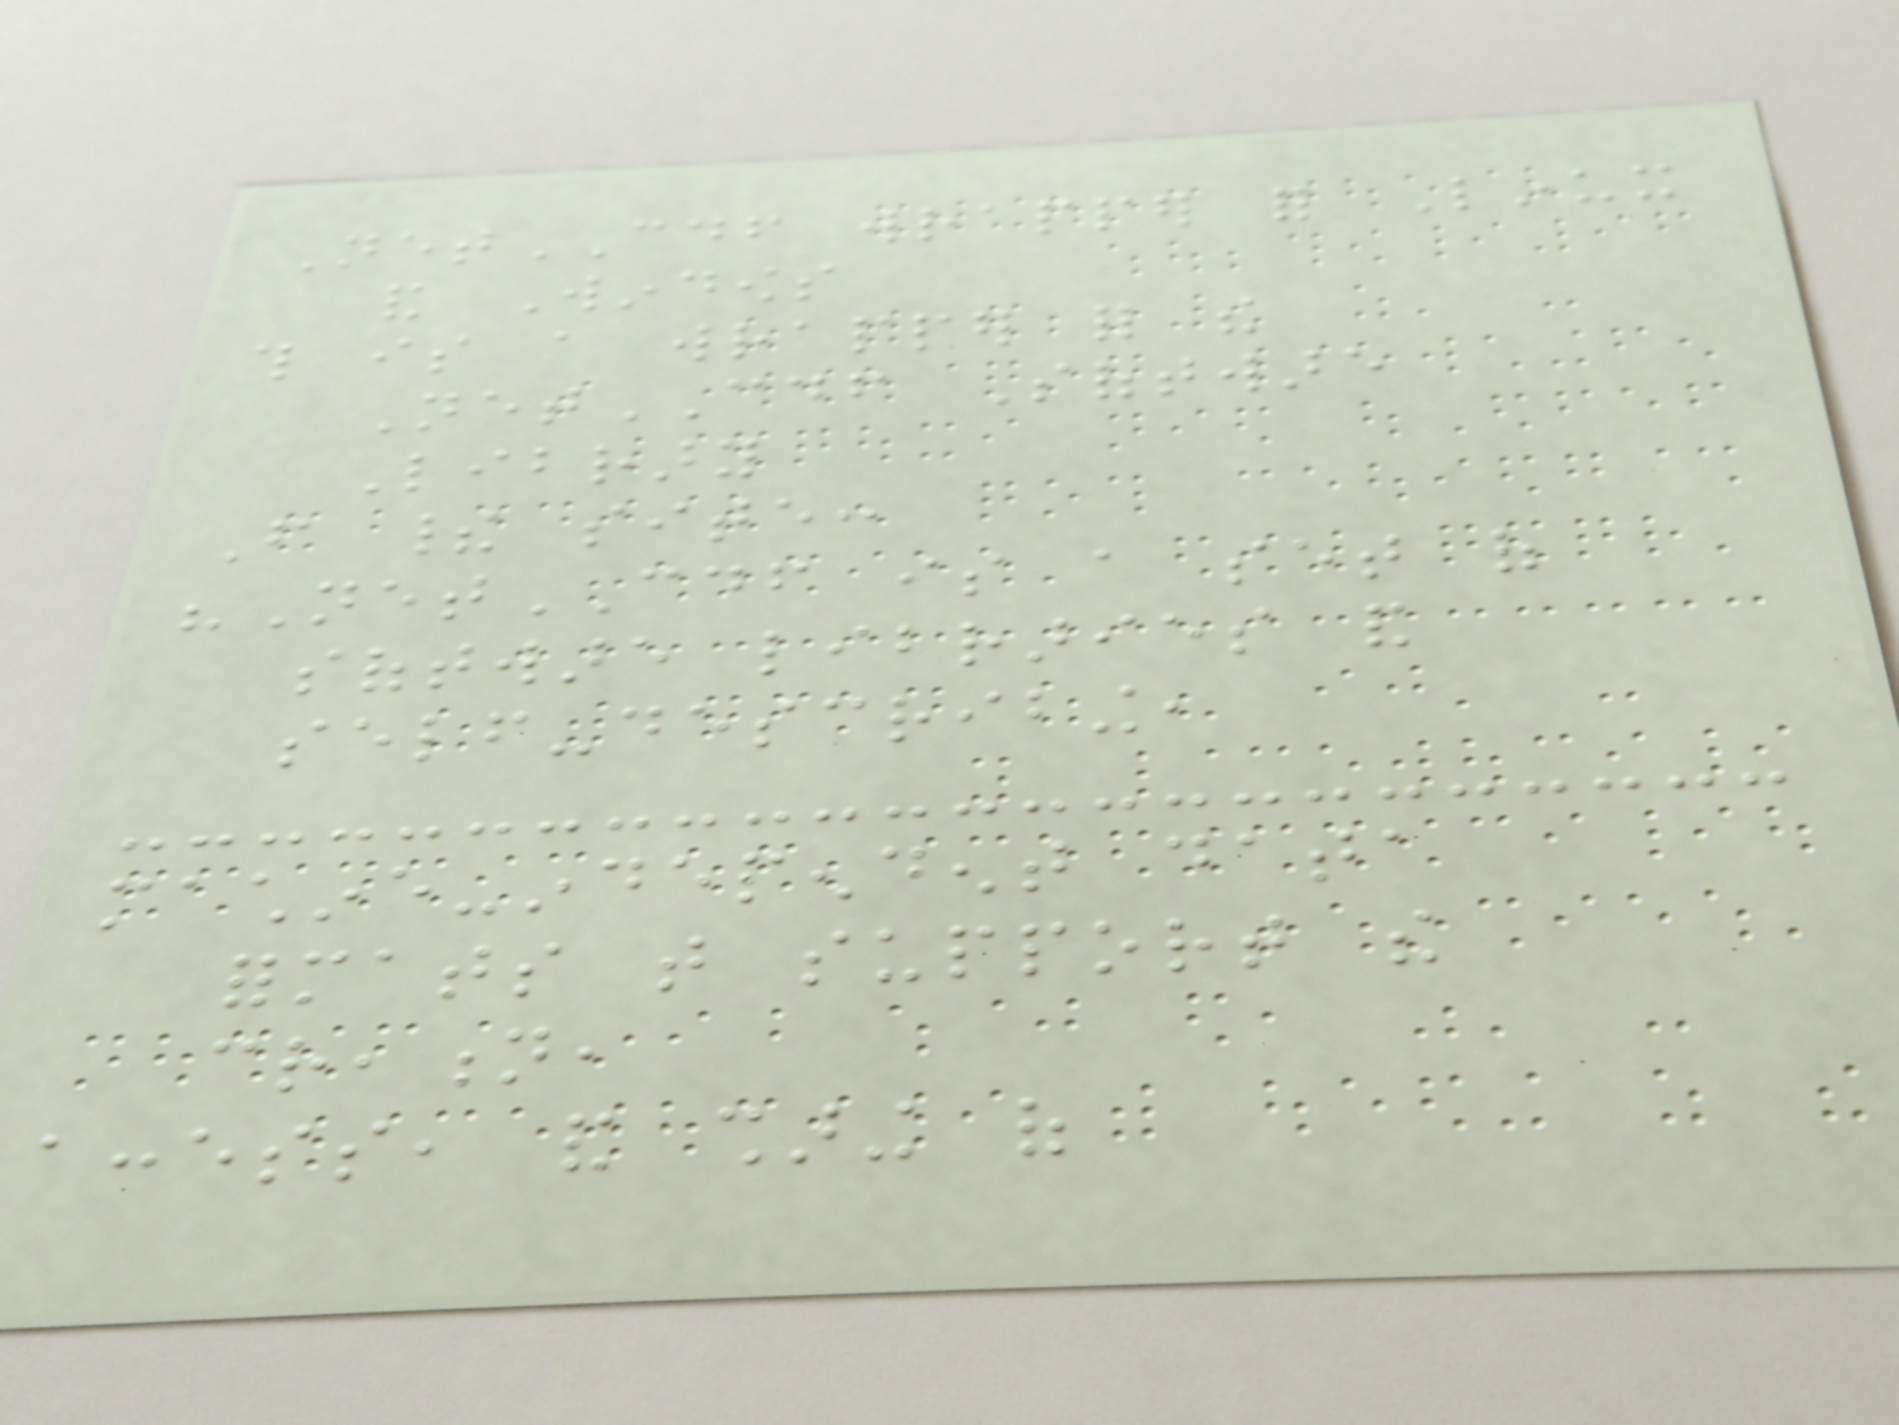NetCDF wrapper for Linux
and Windows
this is a wrapper for the
NetCDF Software
Library
From their site:
"NetCDF is a set of
software libraries and
self-describing,
machine-independent data
formats that support the
creation,
access, and sharing of
